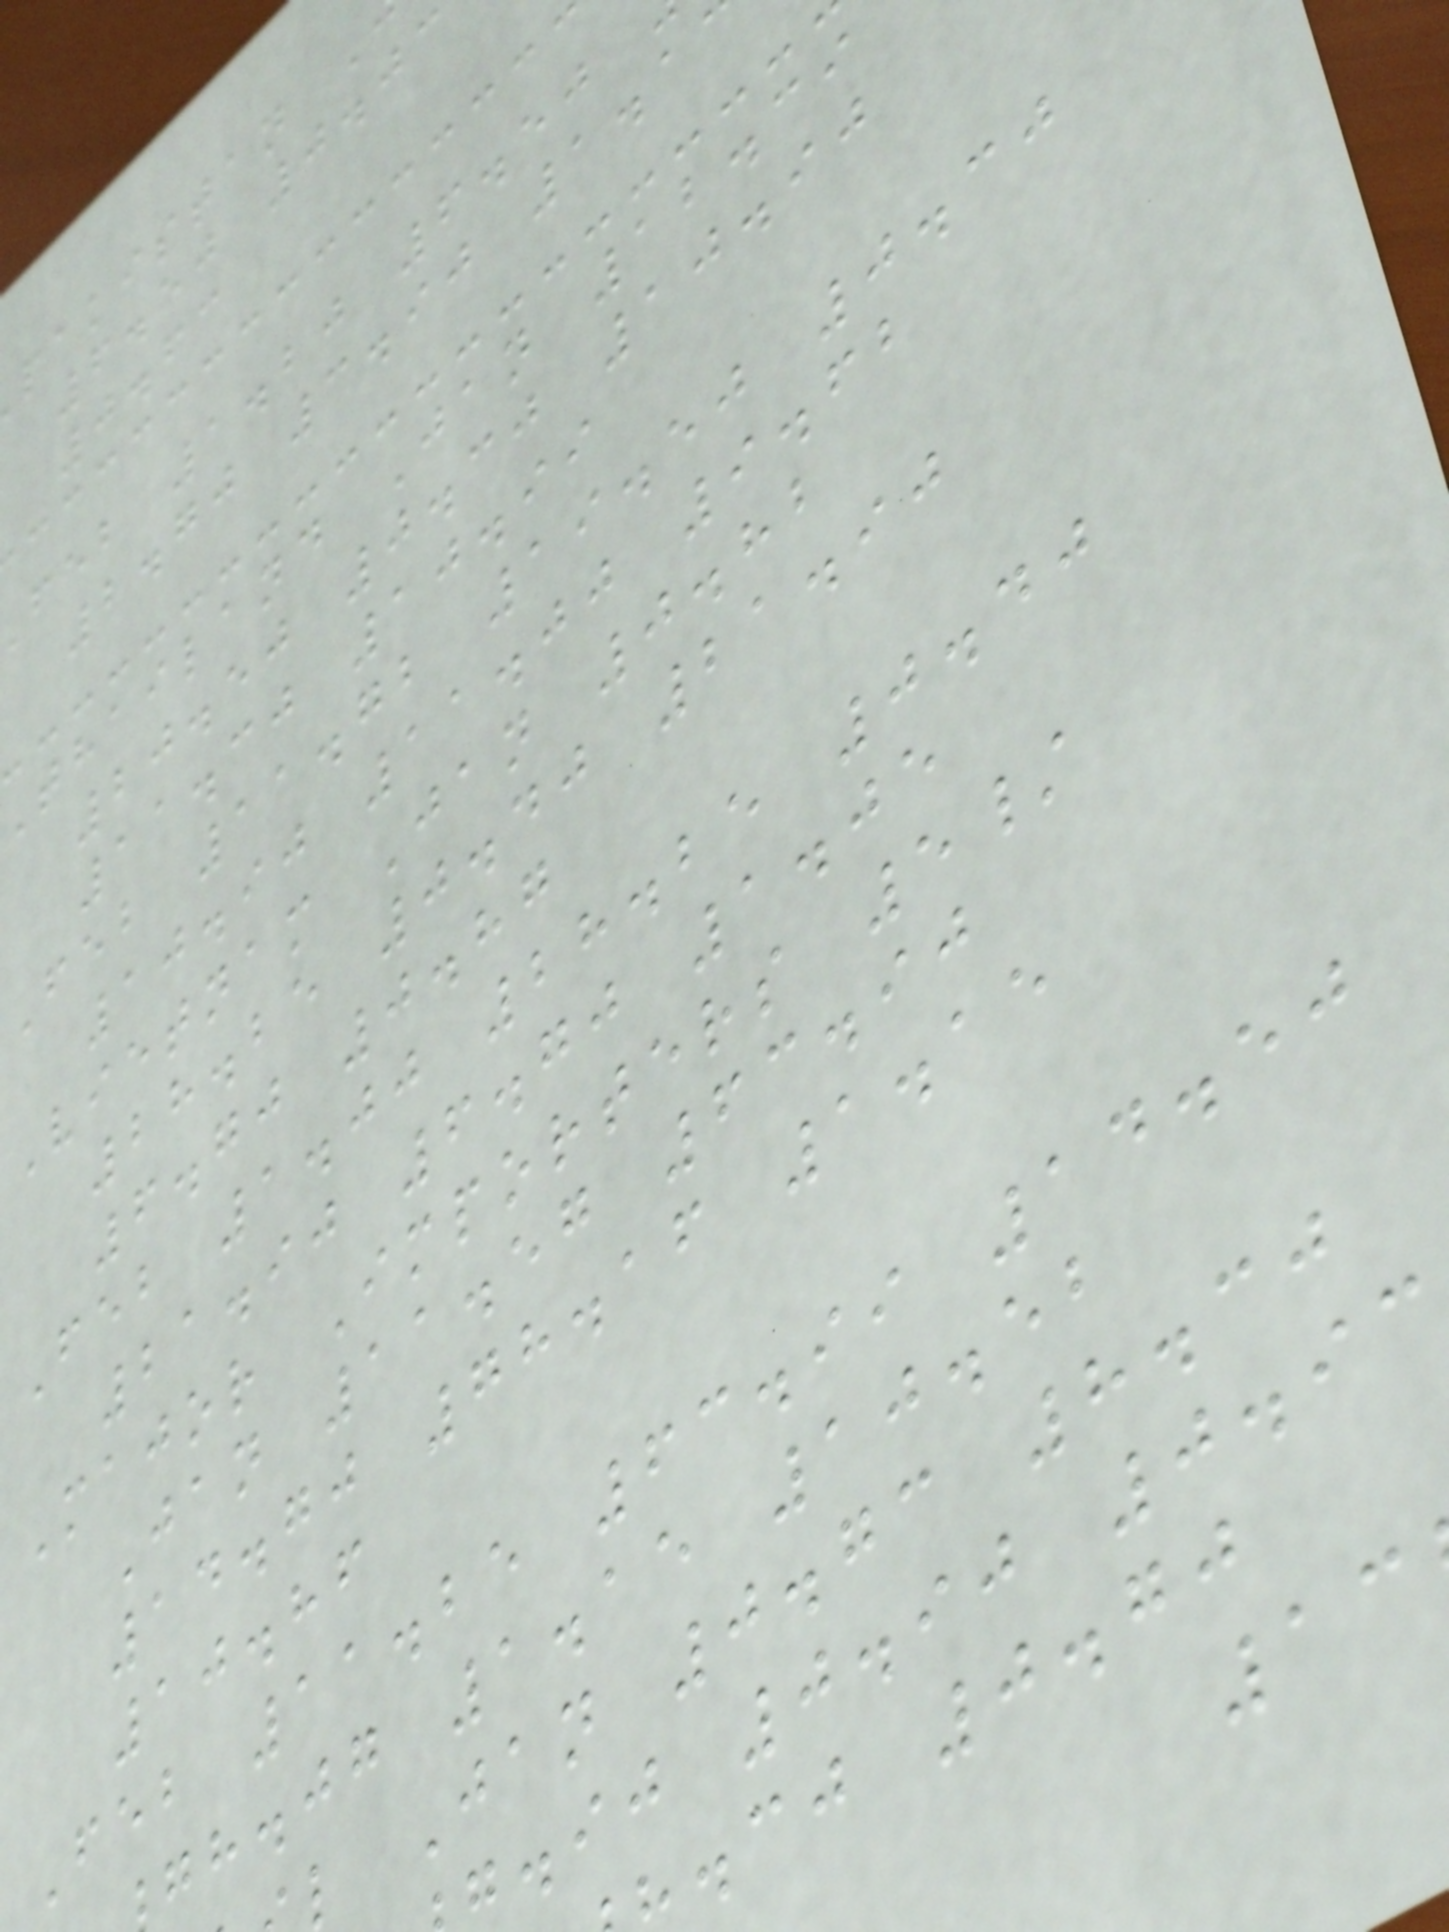pakistan
6.50 0.03
0.63
feb 1.20 6.50
2.70 3.90 1.1
Thailand Jan 12.39
20.50 0.30 10.90
11.30 10.99
Feb 11.72 19.50 0.30
10.90 11.00 9.62
Vietnam Jan 0.82
28.25 0.40 21.90
6.70 0.87
Feb 1.00 28.25 0.40
21.90 6.70 1.05
Major Importers 5/
Jan 11.57 63.90
14.70 78.16 1.15
10.86
Feb 11.25 63.99 14.50
gh.jg 1.15 10.52
l Jan 0.73 8.30
.ij 0.90 0.93
.cj 0.70
